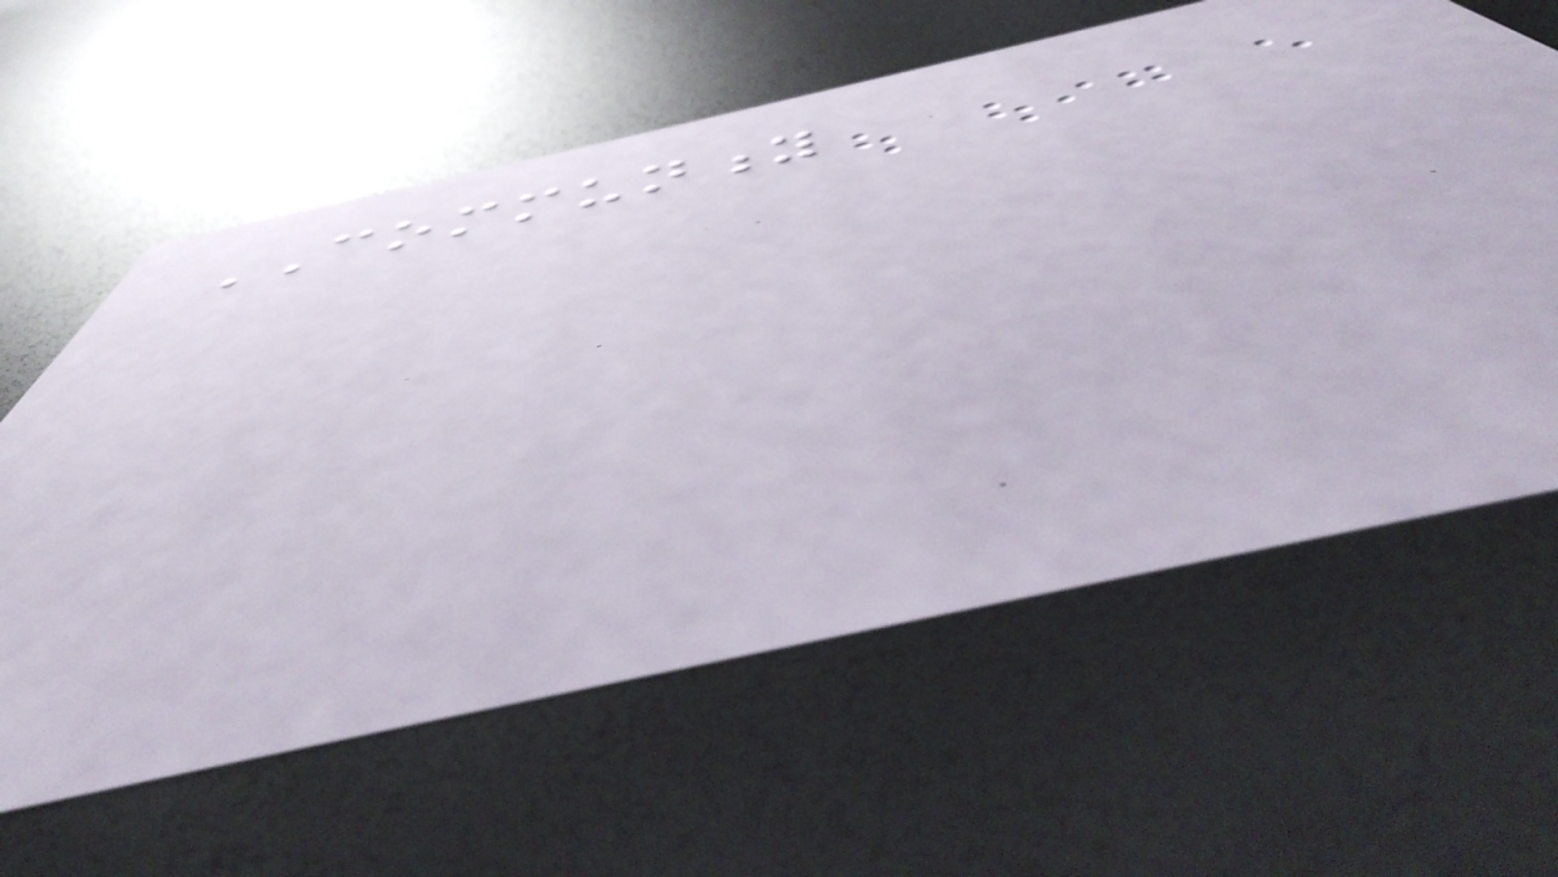COMMUNITY
